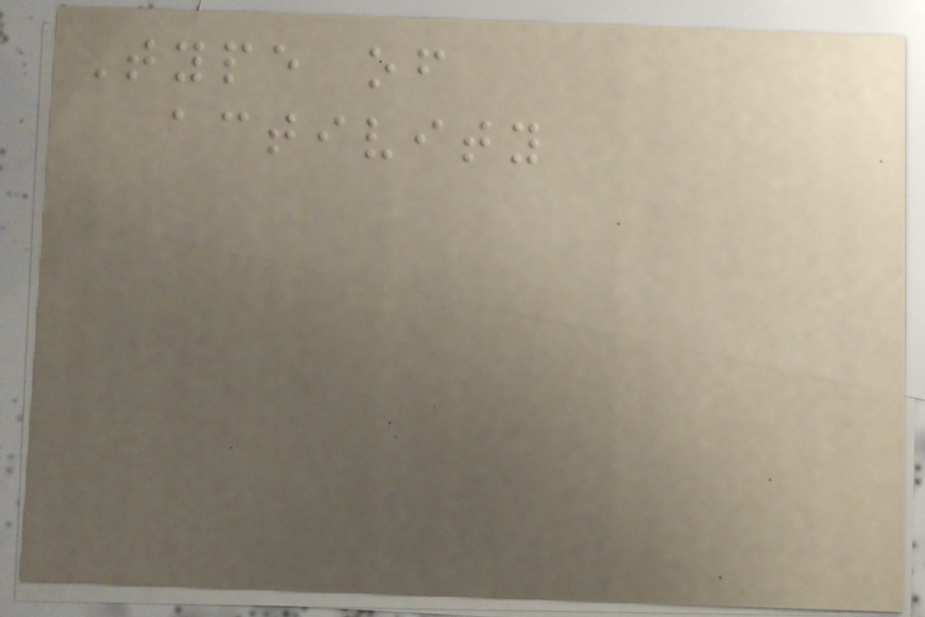Type of
activity
